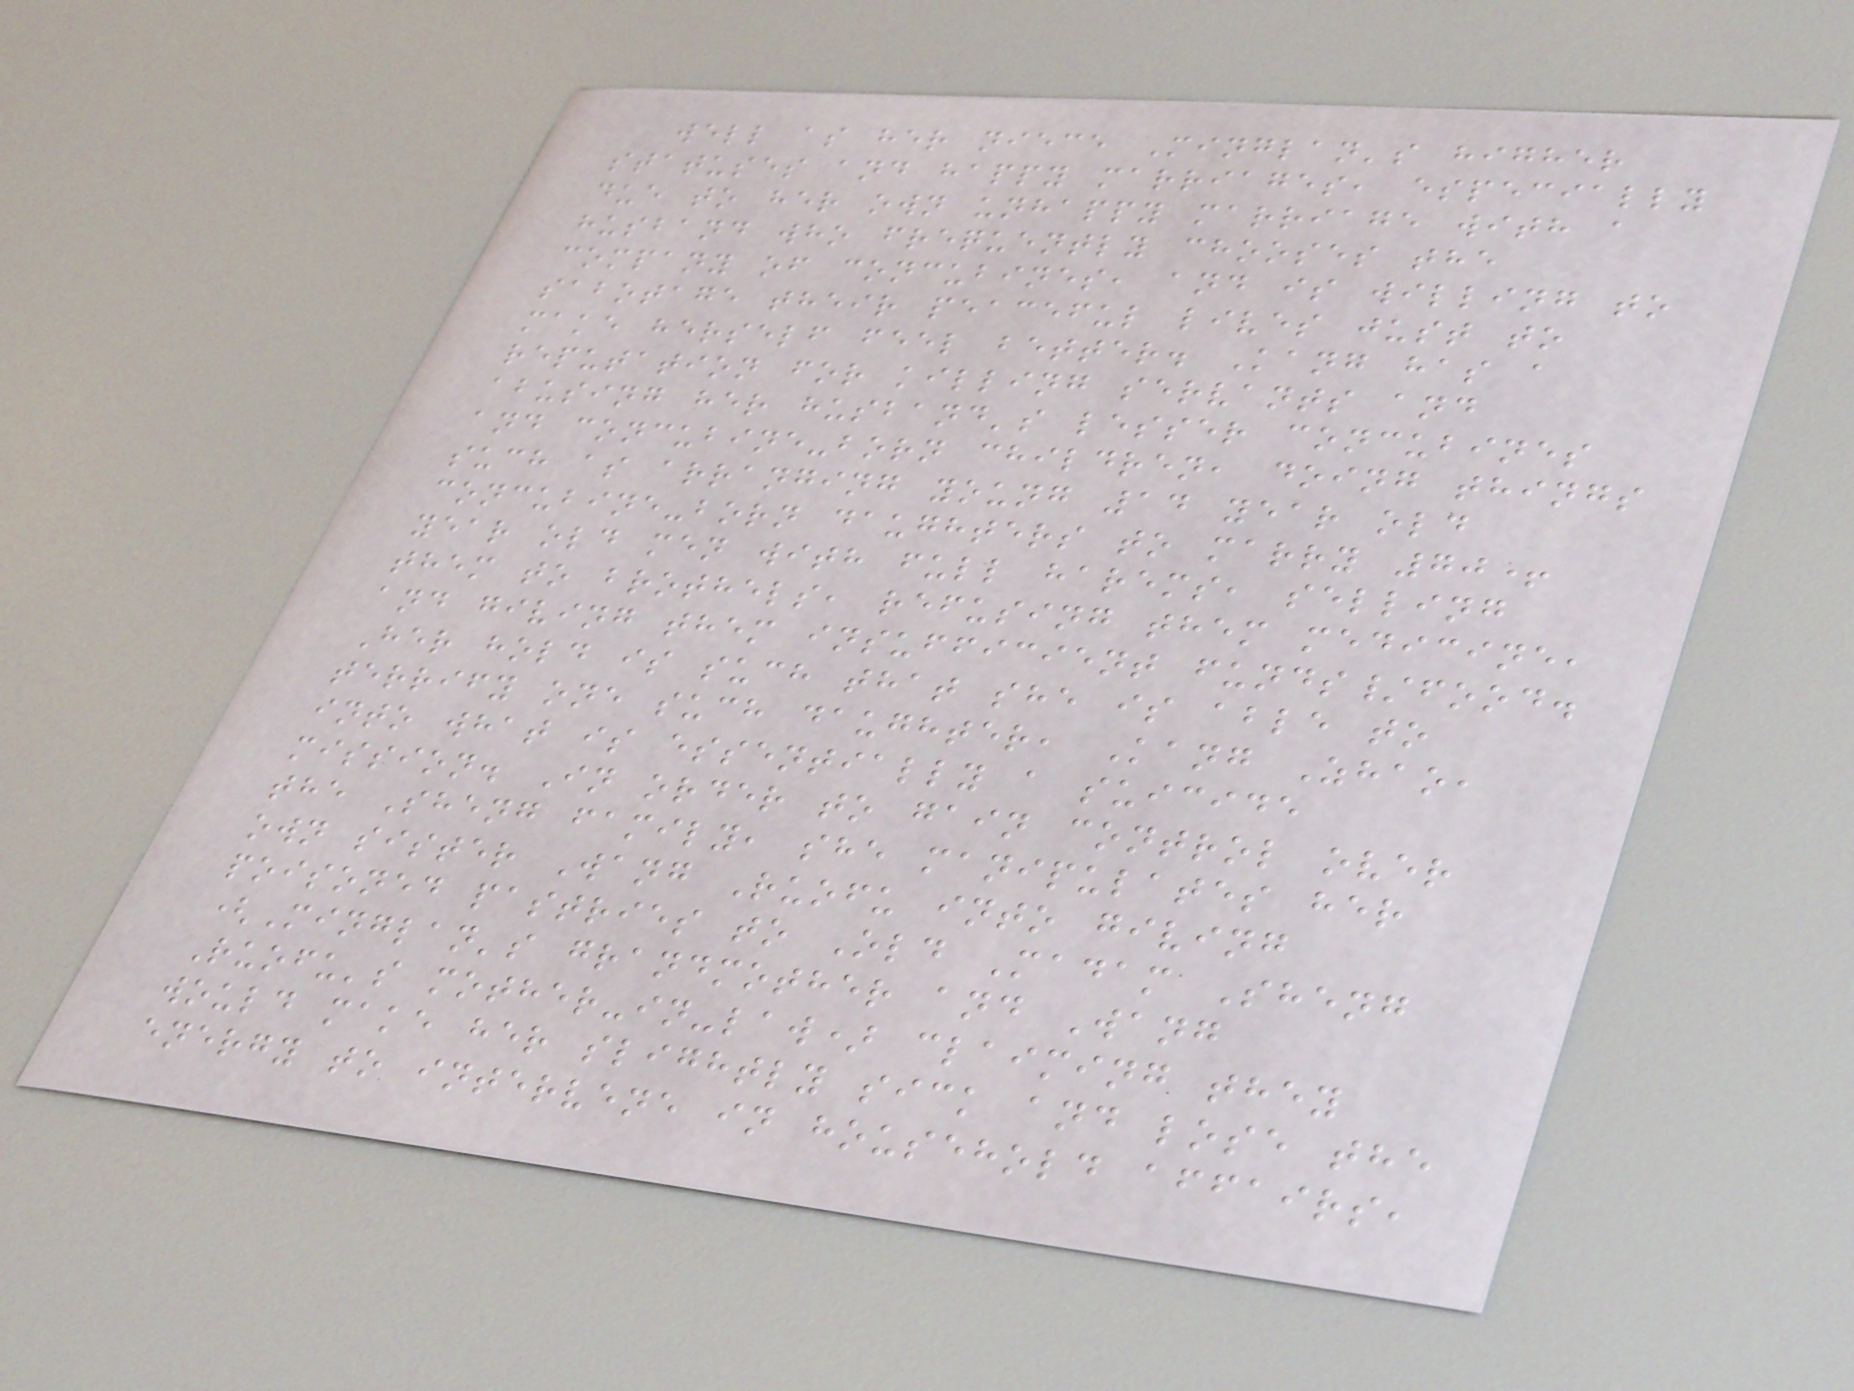well as her niece Minglan's higher
statuses and happy marriages, especially
due to her own unhappy marriage with a
husband who frequently chooses the
company of concubines, and is willing to
sabotage their peaceful lives just to
make herself feel better. Kang has a
reputation for killing servants and
abusing her husband's lesser concubines
and concubine-born children, doing things
such as arranging young 14 year old
concubine-born daughters to marry 70+
year old men with full harems, selling
them to brothels, refusing them medicine,
and giving them insufficient funds/food.
Her hold is such that she is able to
terrify one such daughter, Kang Zhao,
into what is essentially a suicide
mission. In order to gain control over
the Sheng family, she manipulates her
own sister Wang Ruofu into giving
poisoned pastries to Old Madam Sheng
(Minglan's grandmother and Wang
Ruofu's mother-in-law) claiming they
would make her slightly sick and lose the
energy to intervene in household affairs,
